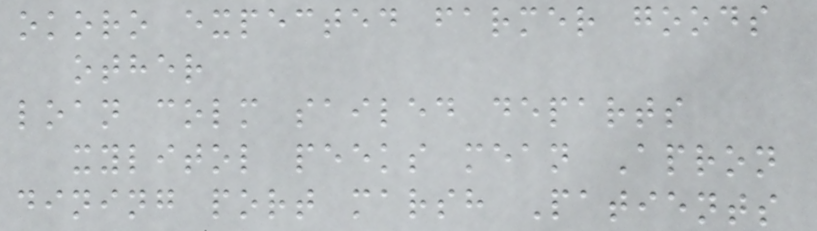okoro expected farmer goods
other
loan colm sailed departs
xylitol peeks mean Apron
dining port marsh Patients
